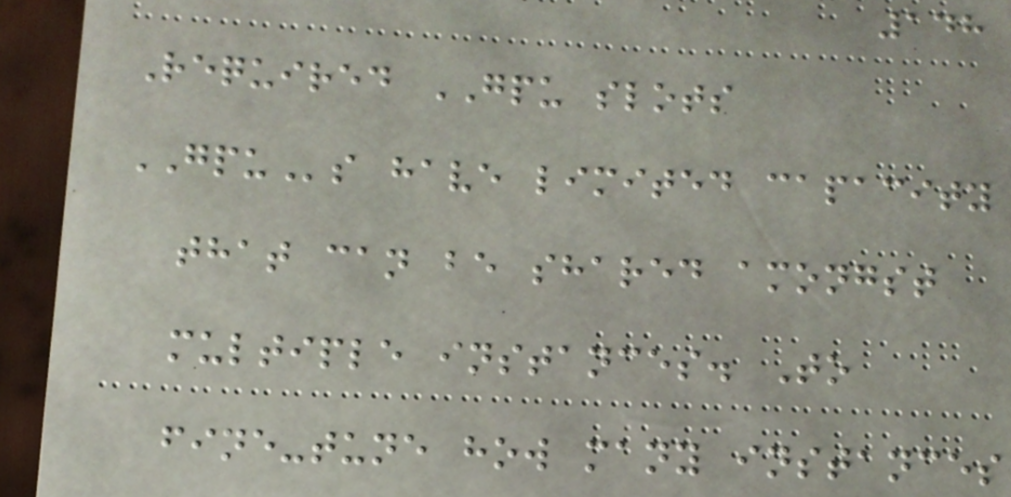148
Required GPU slots
GPUs have limited capacity
that can be shared amongst
multiple instances. To
fine-tune how many instances
